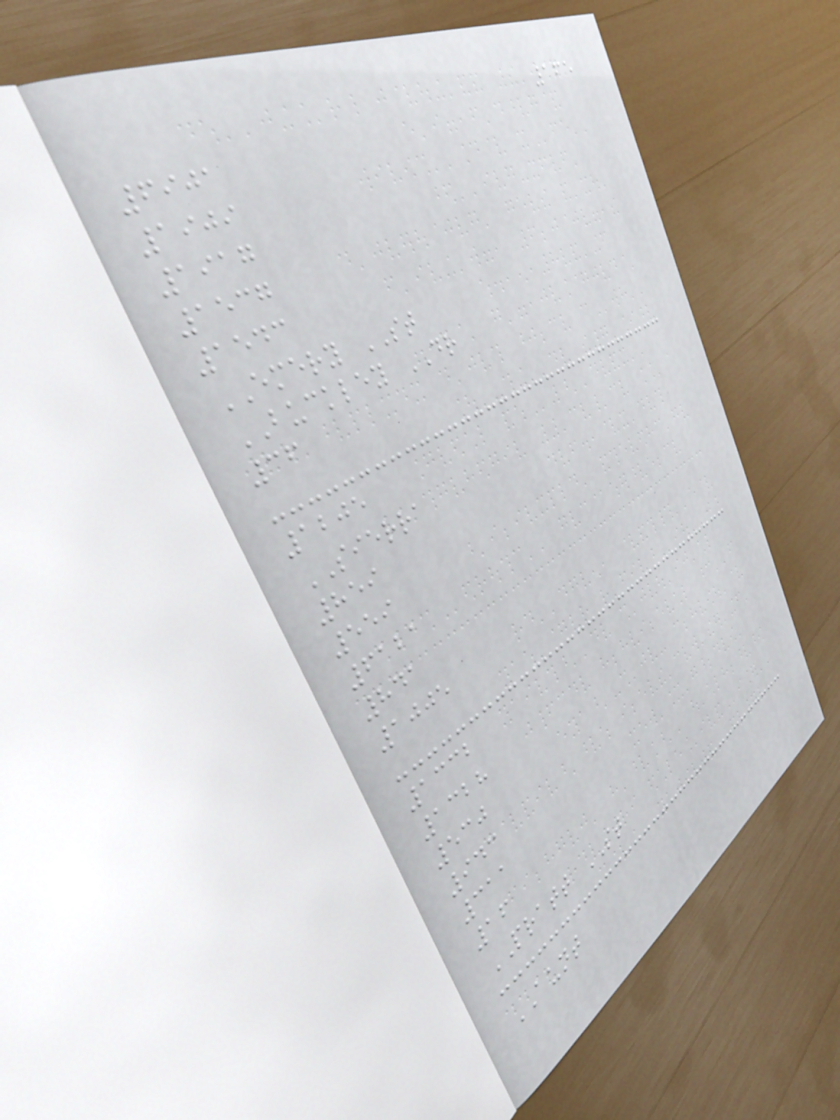165
6901
1909
1917
1537
1543
EMERY ST
BUCKLEY DR
36
1205
SIERRA
859
559
6121
841
1005
1332
1328
530
943
311
16
PRATT ST
AUNT
